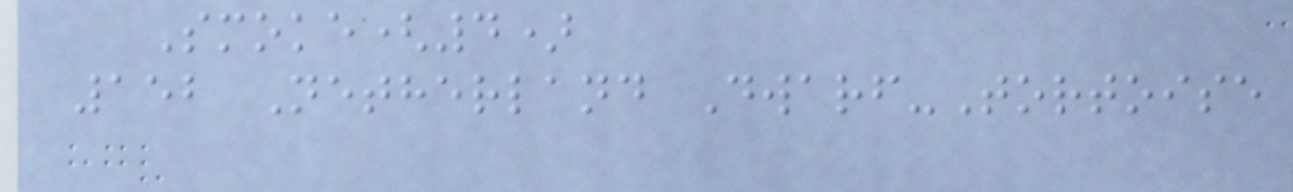Smoke(4)
152 Netherland Dwarf-Tortoise
